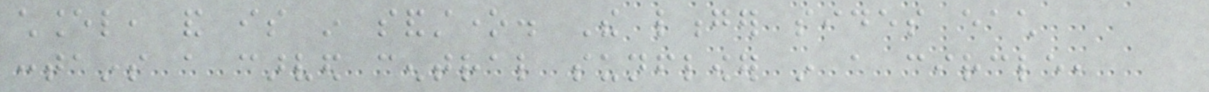chancel, and is in sandstone. The longer sides each
contains a carved central sunflower in a circle,
